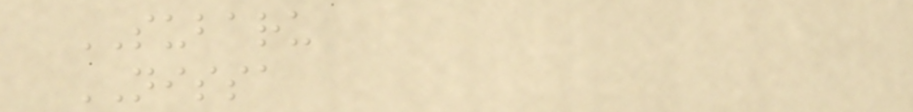SUBARU
NISSA
